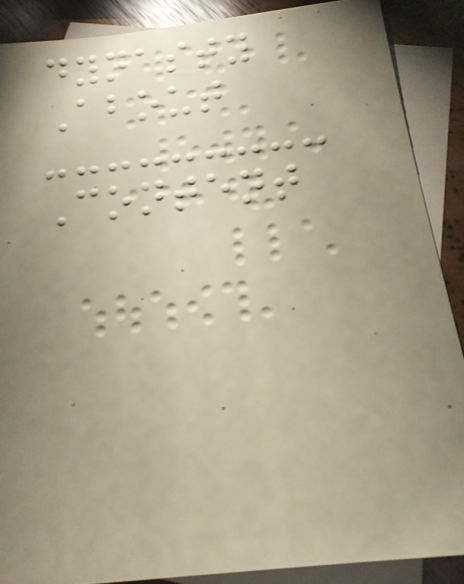dynasty
About
Content
